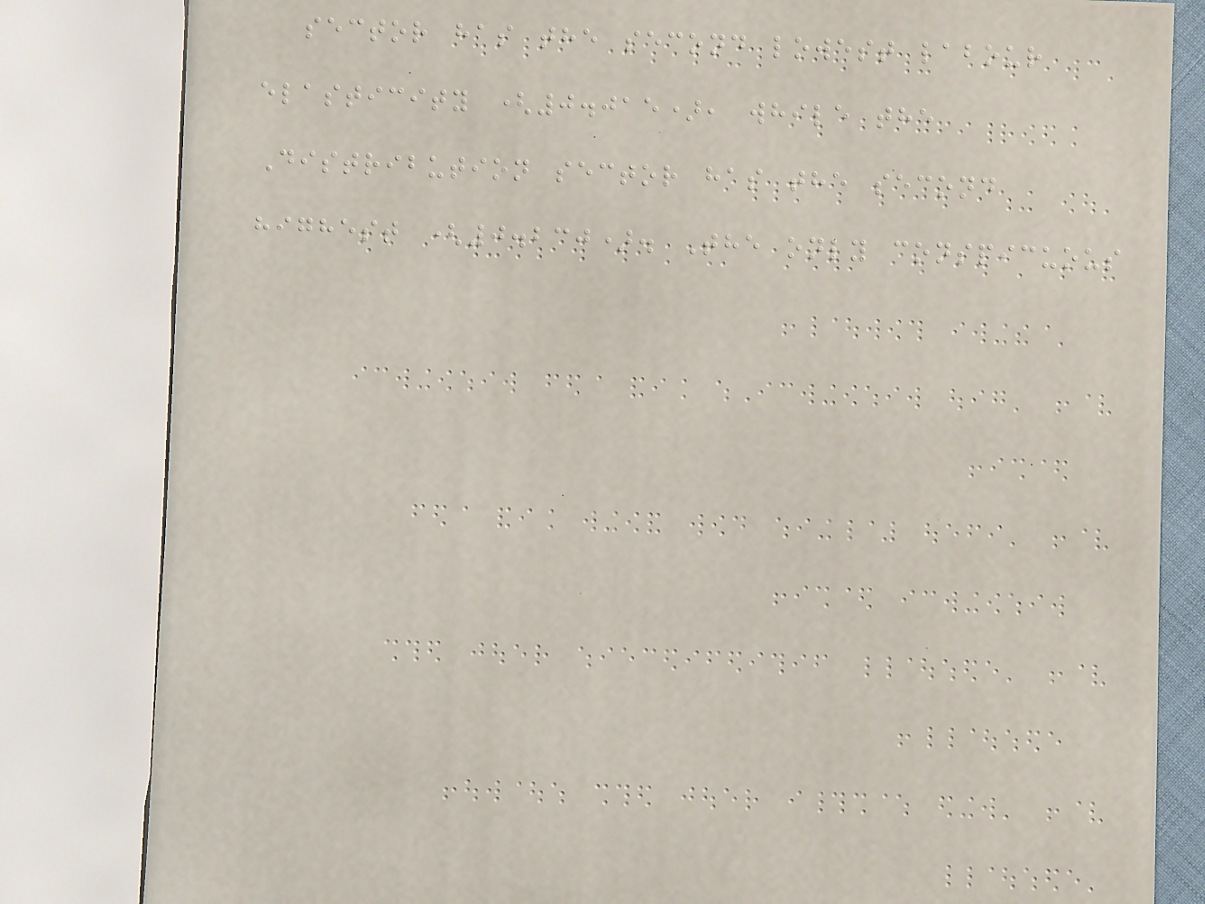sector has the second lowest labour
elasticity (0.015), while the
Distribution sector has the second
highest (0.230). The only conspicuous
